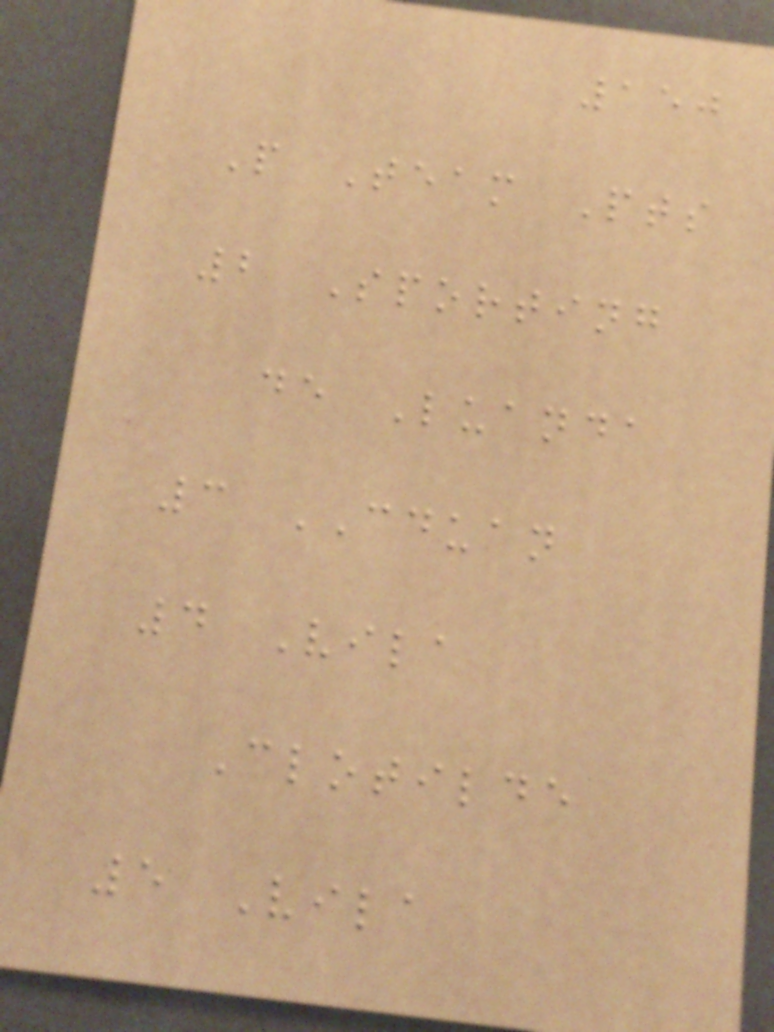150
P Team Pts
2 Sporting
de Luanda
3 CDUAN
4 Vila
Clotilde
5 Vila
